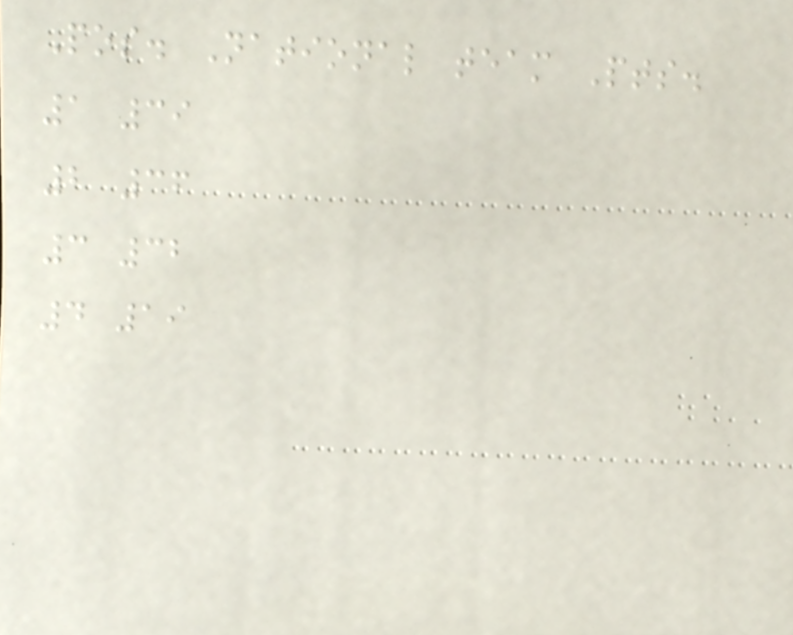Pos. National team Pts.
1 39
2 36
3 32
4 19
